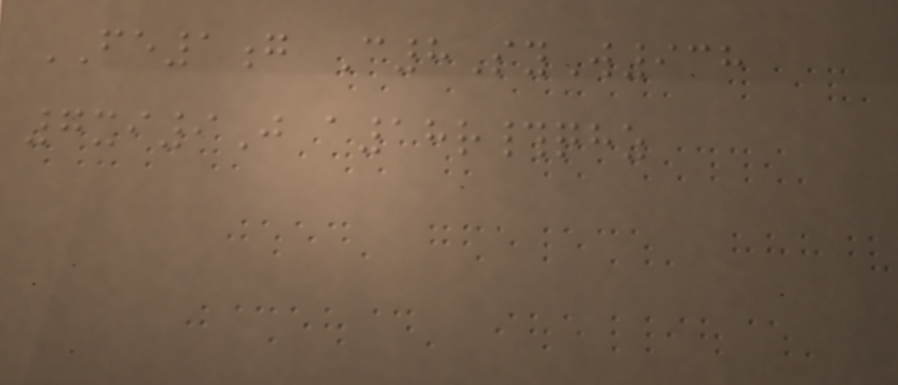FE1g C8SyW938
7xi9J a18r#qhz
